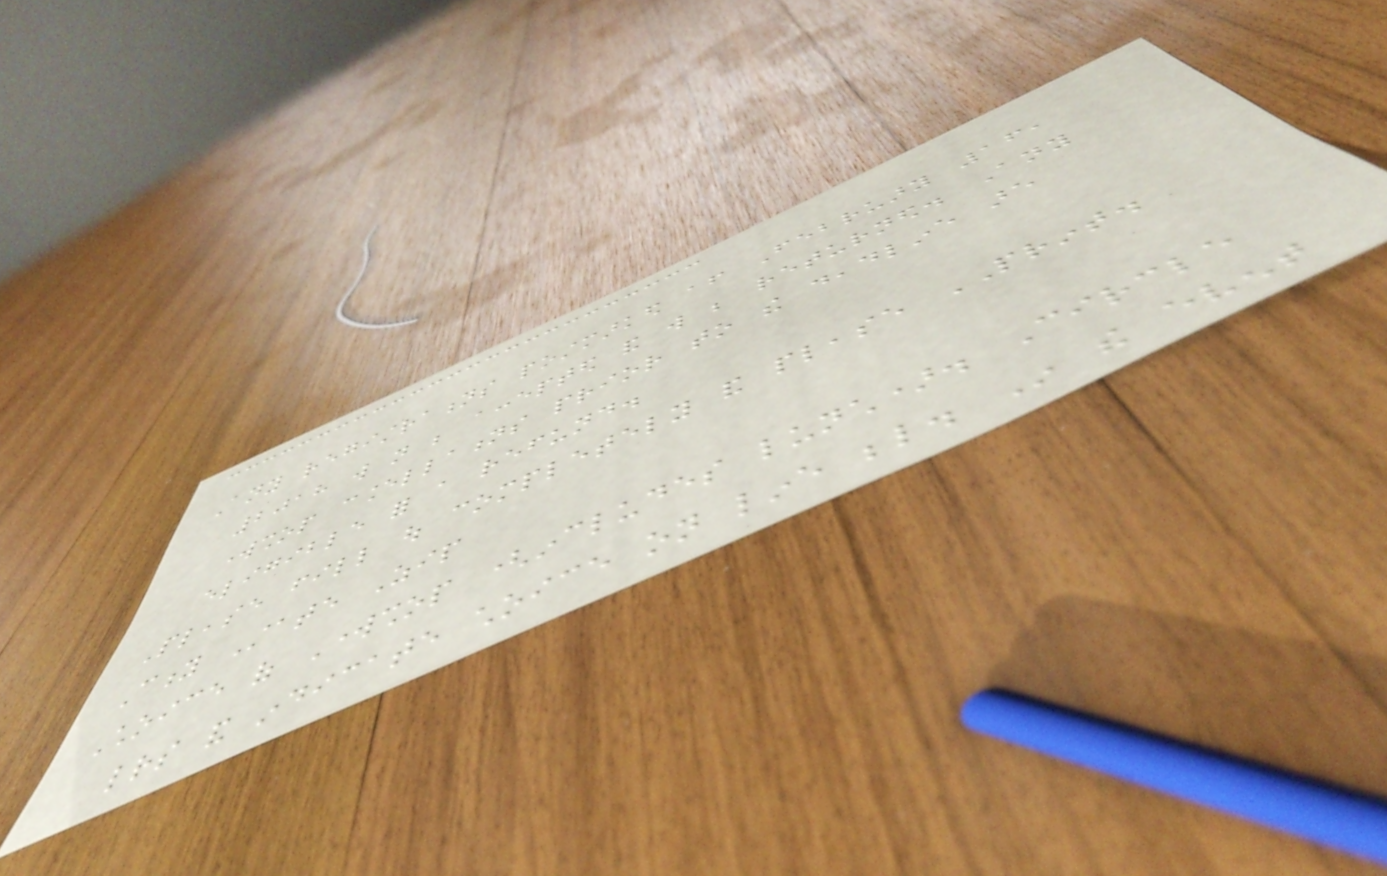Any registrations postmarked after February 16,
2018 will not be accepted and will be returned. Any
workshop cancellations prior to the deadline are
eligible for a refund.
Please fill out completely and please PRINT.
City State Zip
Choice of Workshop (includes lunch). Circle
letters and indicate choice on line below. In the event
